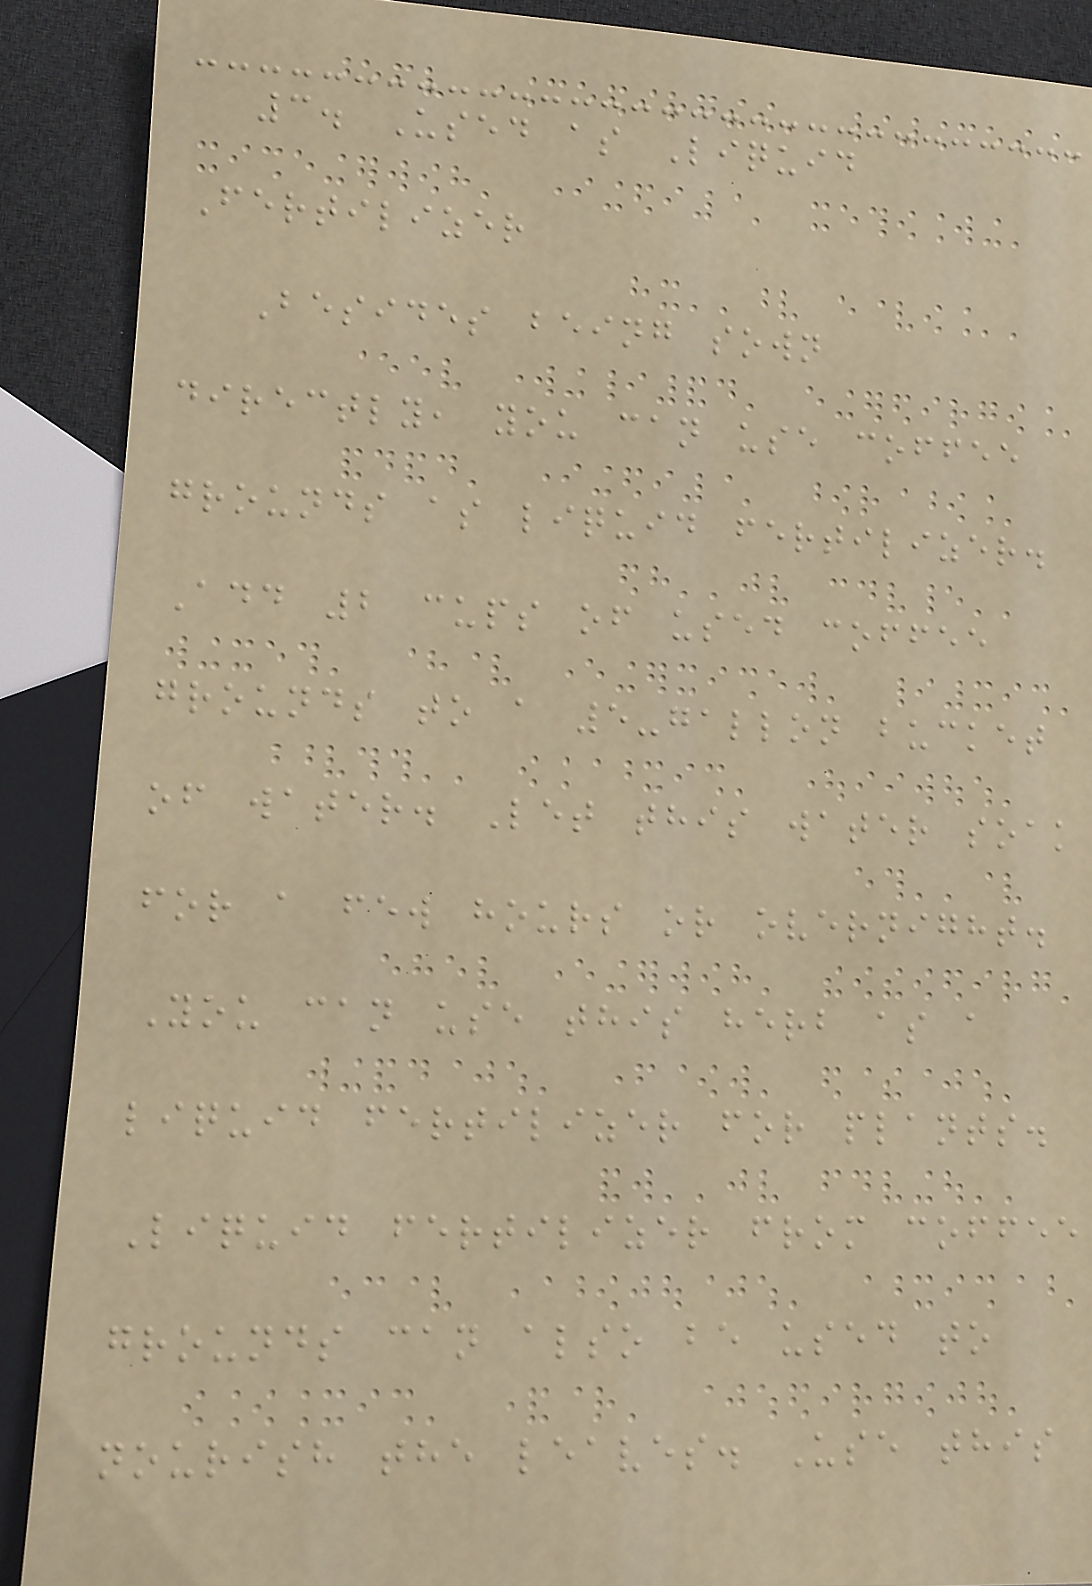3. Used as Liquid
Fertilizer
Besides being sown
directly, you can use coffee
grounds as liquid fertilizer.
Add 2 cups of used coffee
grounds to a 5-gallon bucket
of water. Let this water soak
for a few hours or overnight.
You can use this herb as a
liquid fertilizer for plants.
Liquid fertilizer from coffee
grounds can also be used to
nourish the leaves. Use this
